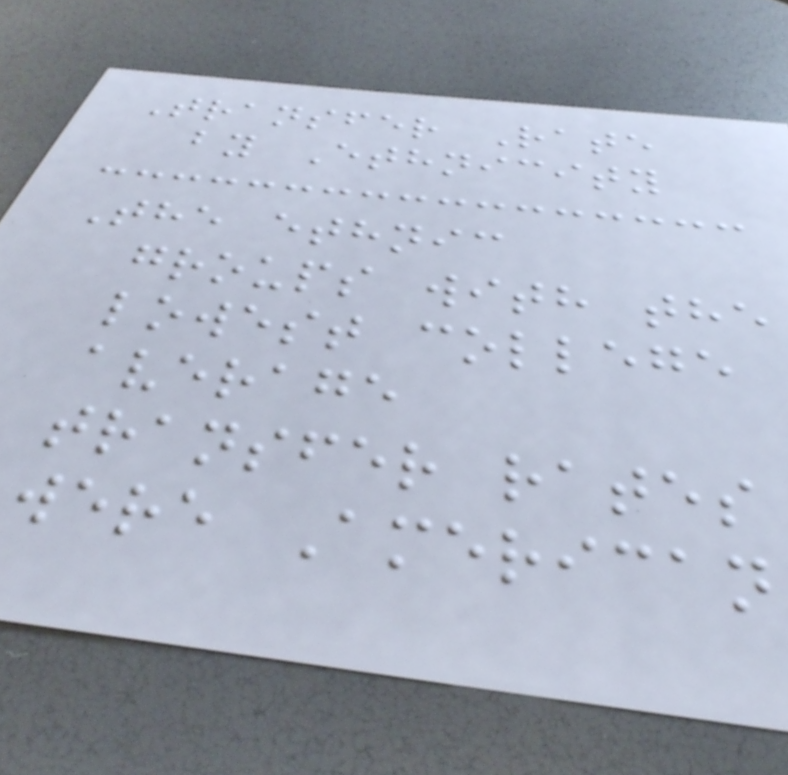Transfer Rate
by Ethnicity
The ethnic
groups with the
lowest college
average
transfer rates
were American
